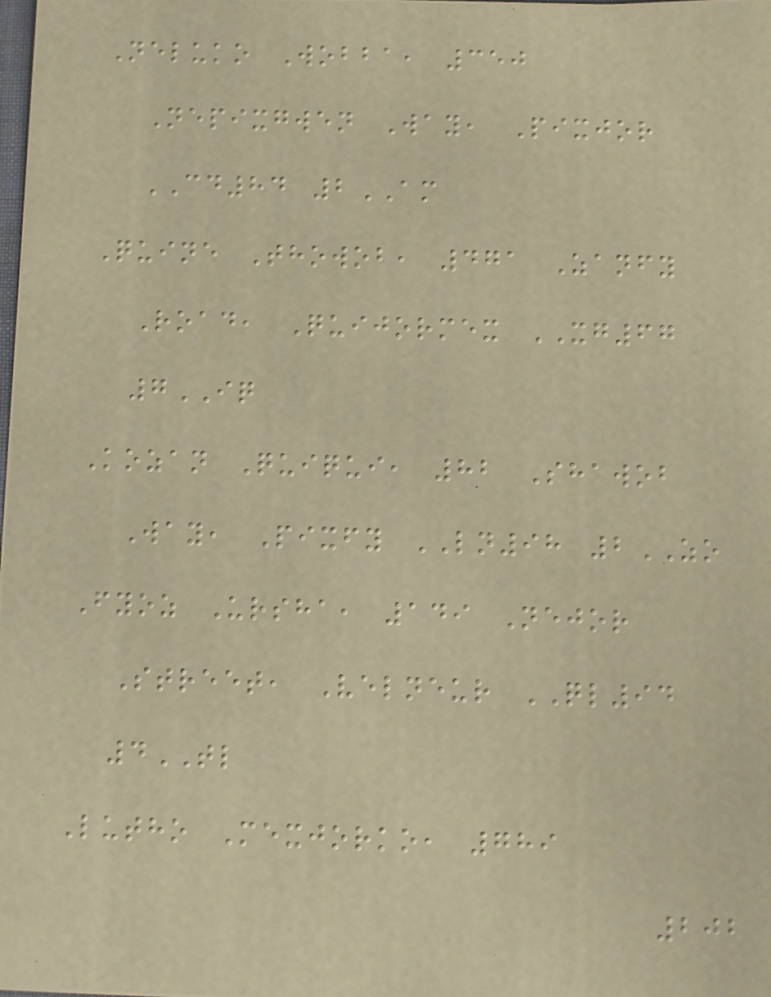Neluko Wobba, 350
Nepixgwen Way, Pixjor
CD84 2AM
Quine Thowob, 471 Zanfy
Road, Quijormex XG67
7IQ
Kozan Quiqui, 82 Shawob
Way, Pixfy LN98 2ZO
Fyoz Ursha, 149 Nejor
Street, Velneur QL94
4TL
Lutho Mexjorko, 789
202
